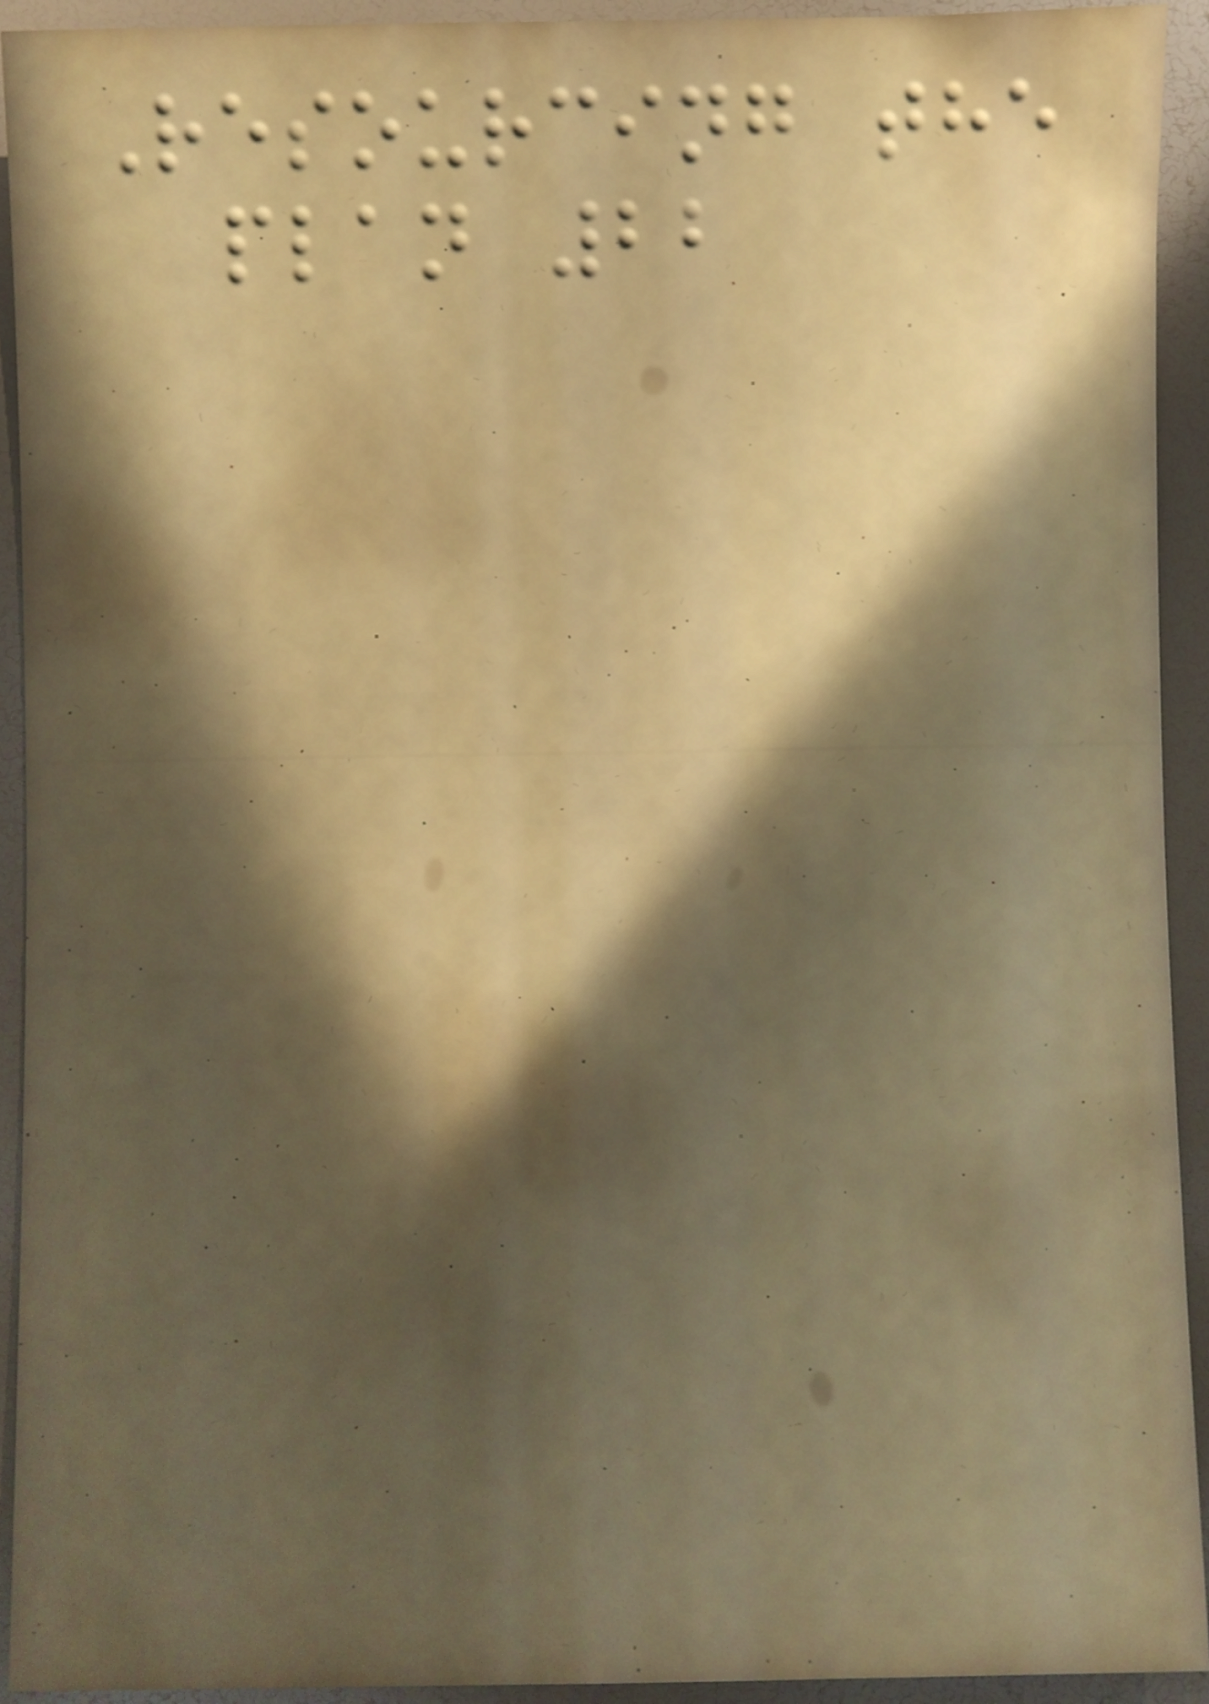Resourcing the
plan 22
